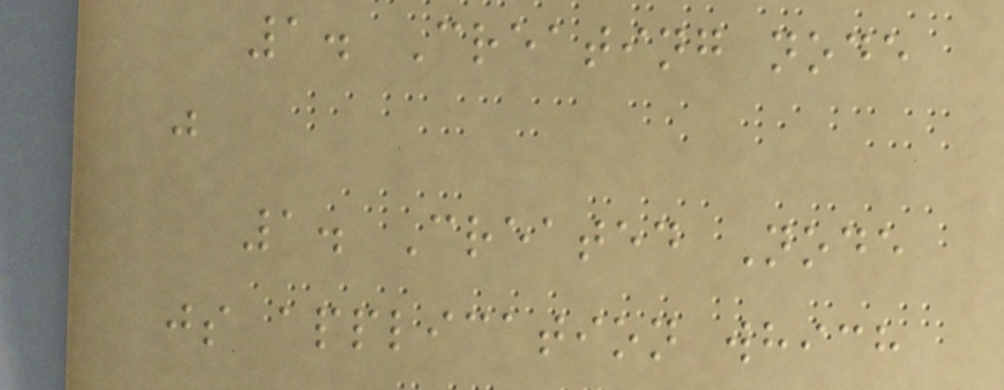1. Creating node
j
1. Created Node
js application which
